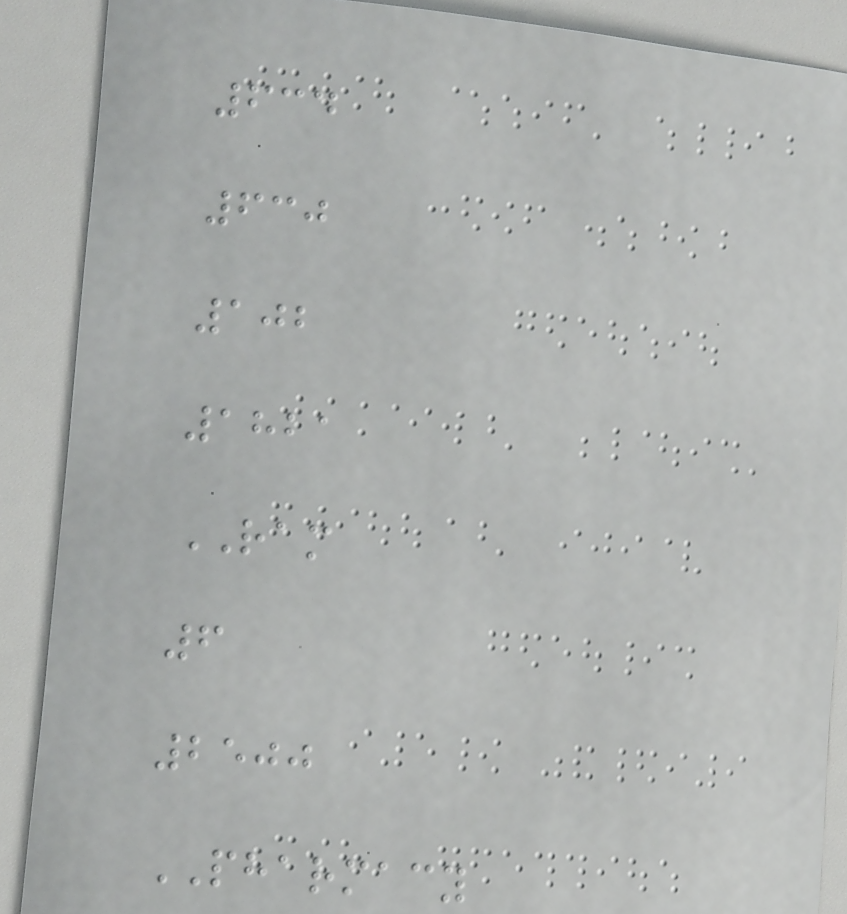634
630
102
1821
RAM
6
2500
PHARMACY
